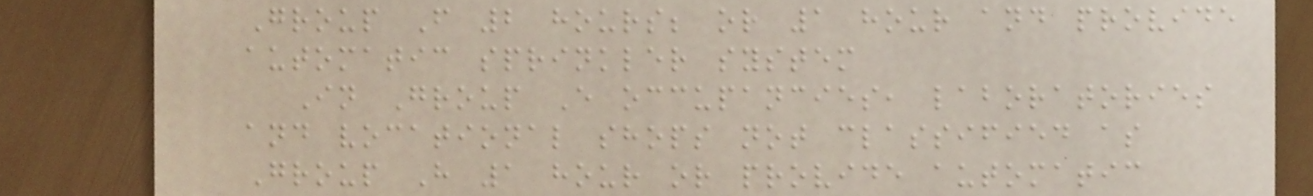Group F 2 hours; or 1 hour and provide
automatic sprinkler system
In Group E occupancies, laboratories
and vocational shops not classified as
Group H 1 hour or provide automatic
